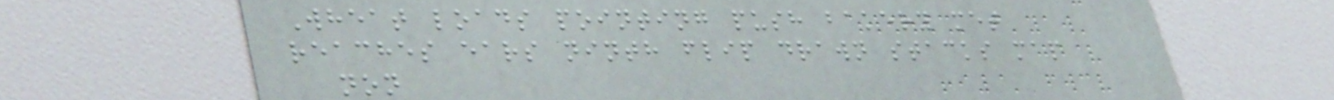Wheat loads pointing push bakery met
reaches ears ninth flip drawn stacks map
non
